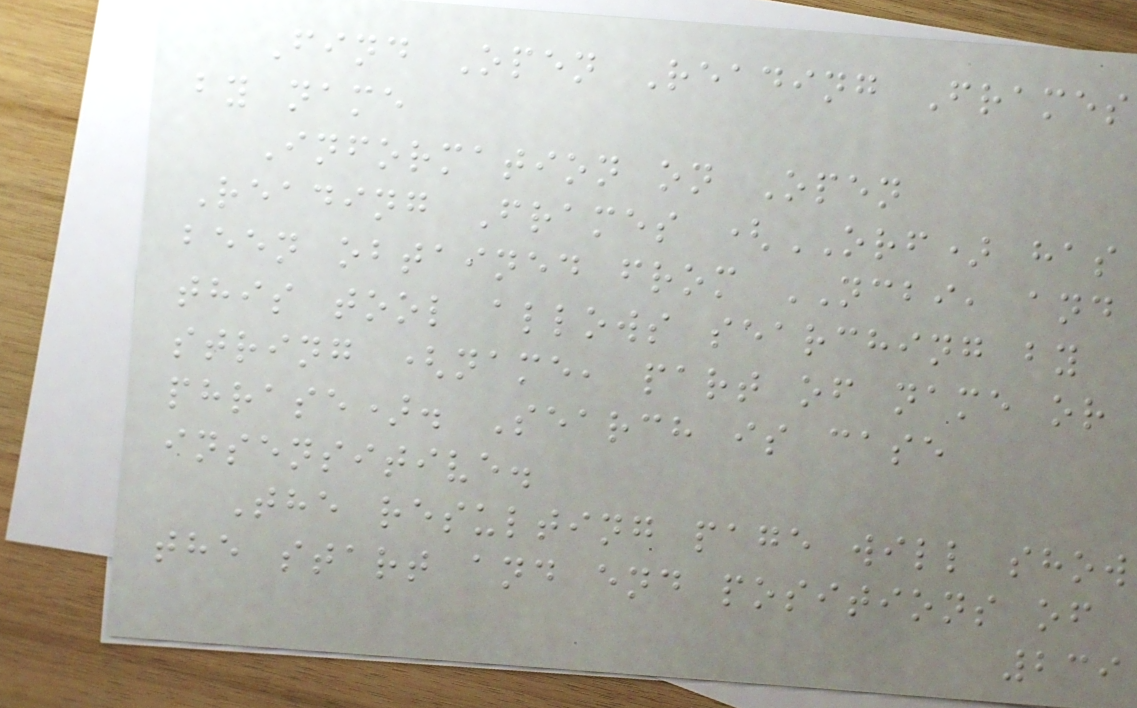Find Open Reading Frames
by name
Information on Open
Reading Frames (ORF) has
been obtained from NCBI, and
this tool allows searching by
string (name, part of name or
phrase). Search is case
insensitive.
The resulting page will show
the start and end positions of
239
